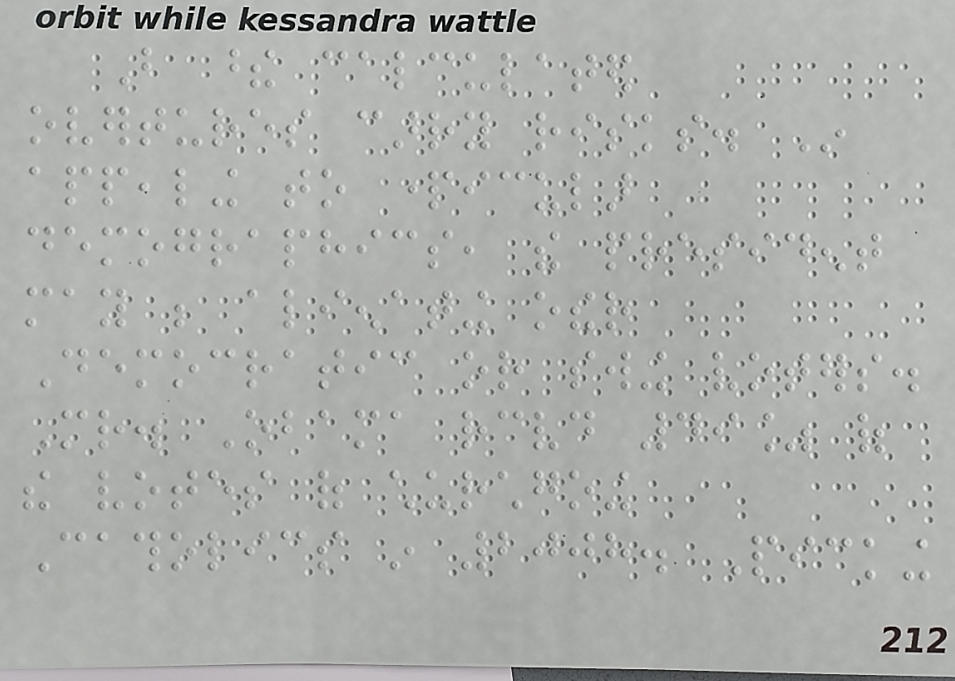But these calculated
overtures carry risks. In
appealing to particular
demographics, the president
may be alienating other
Democratic or swing voters.
Mr. Obama received 49% of
the votes of churchgoing
Catholics in 2008. Picking
